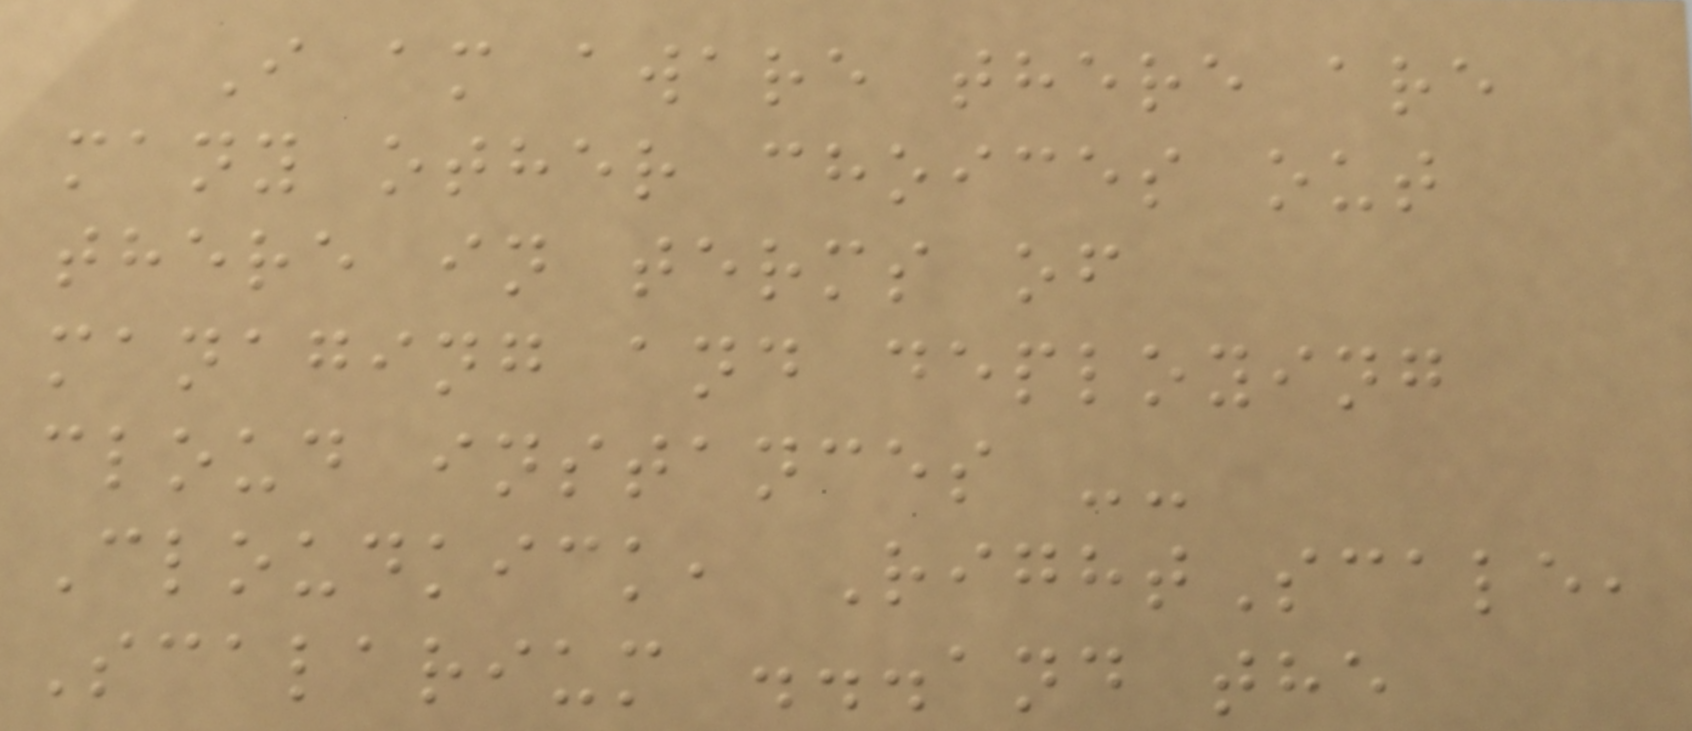I am aware there are
many other choices out
there in terms of
managing and deploying
cloud instances --
Cloudkick, RightScale,
Scalarium ...and the
